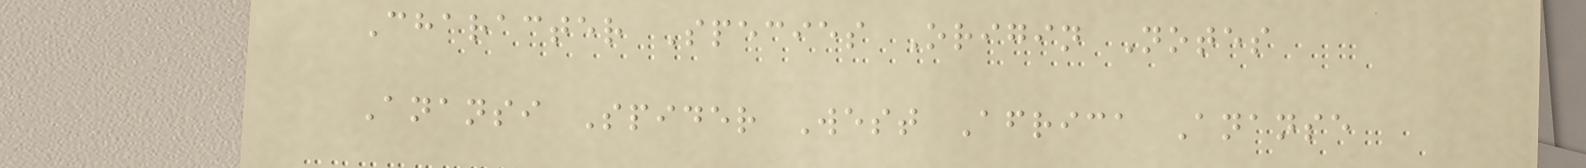Character Species Origin Notes
Anansi Spider West Africa Ananse
